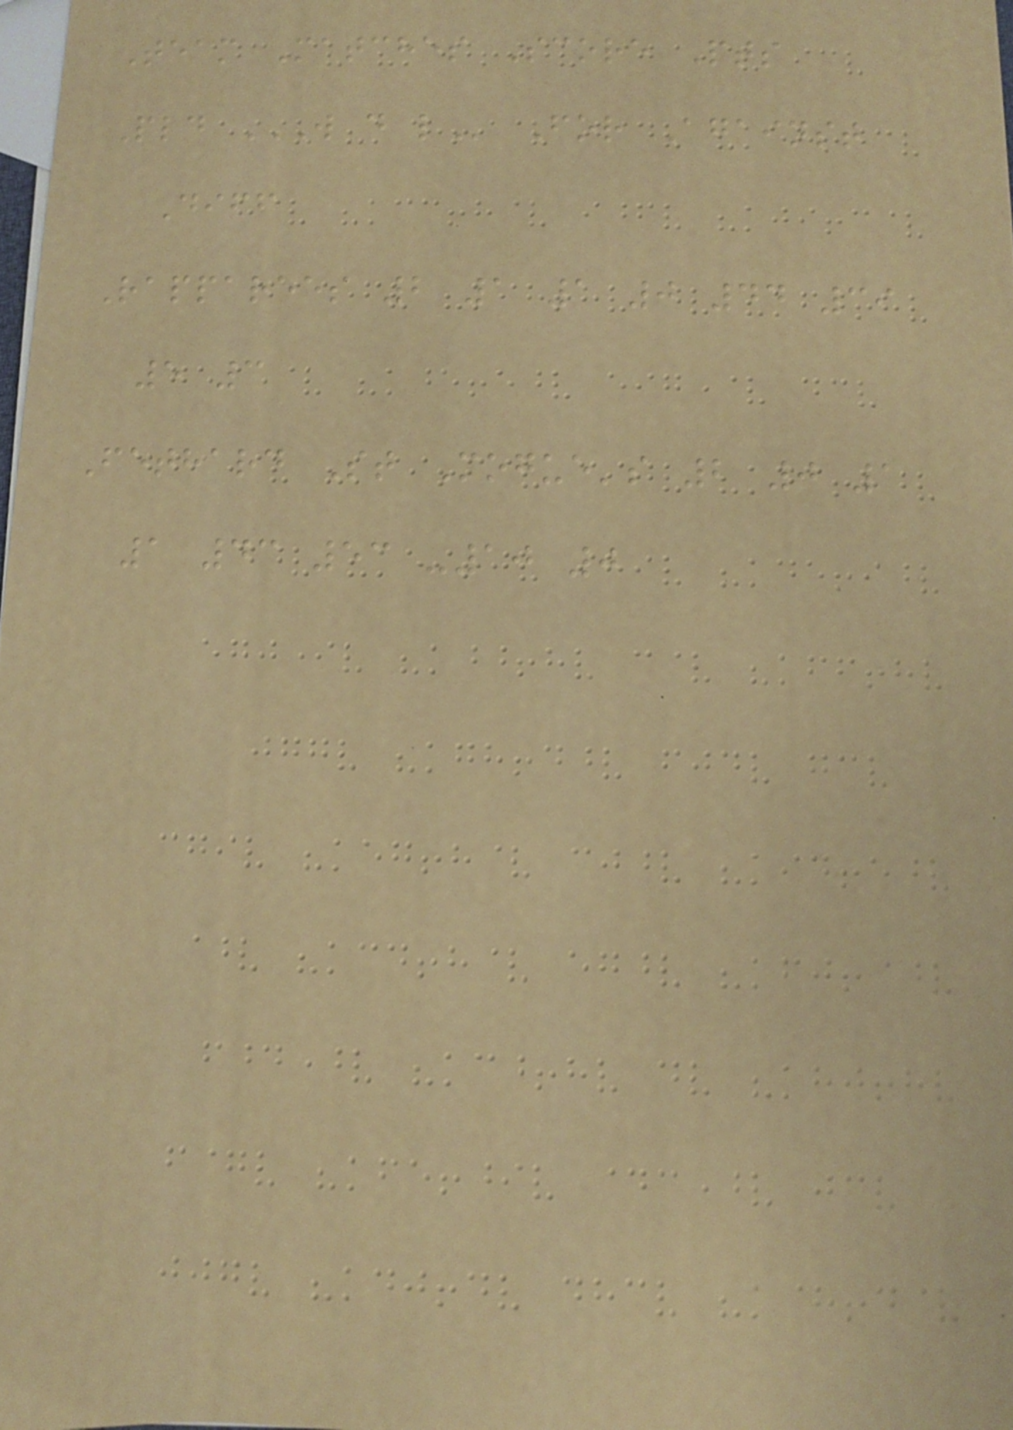Team Matches Score Pts
Pld W D L For Against
Diff
Rapparees 2 1 1 0 44 39
5 3
Fethard St Mogue's 2 0 1
1 43 53 -10 0
